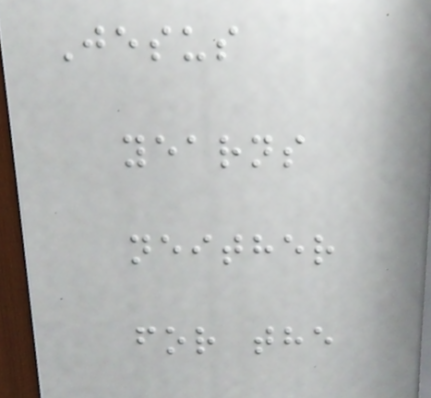Jesus
yearns
neither
for the
